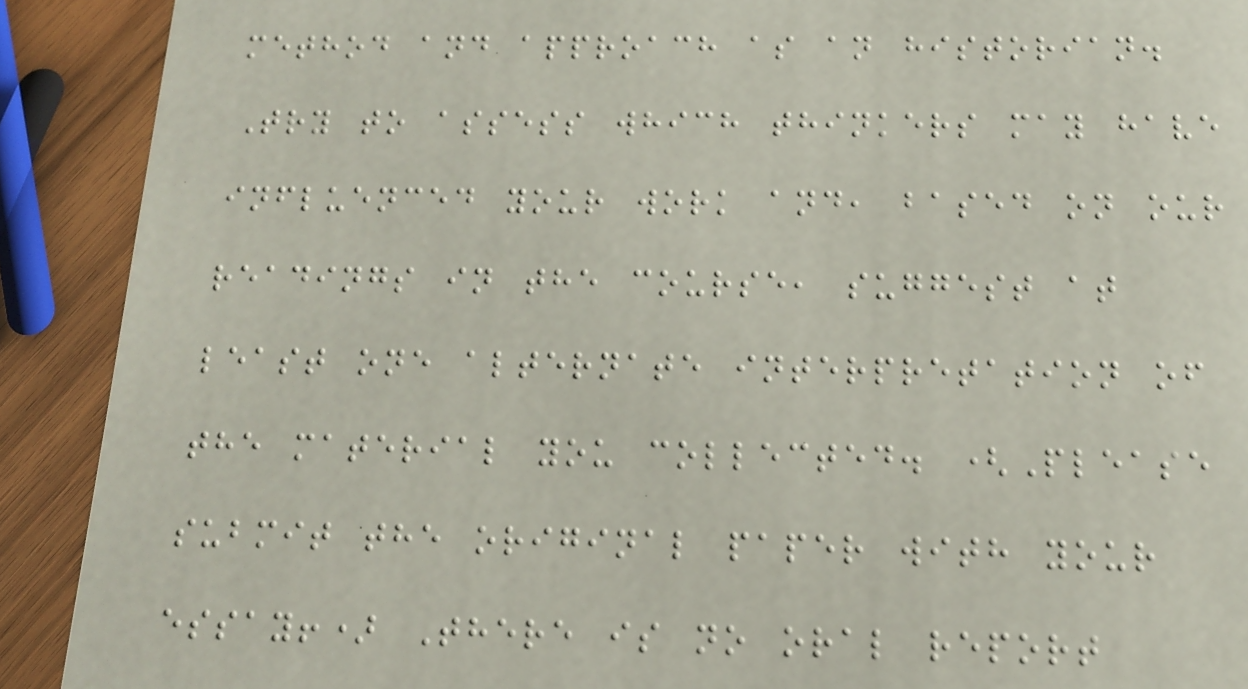method and approach as an historian.
Try to assess which thinkers may have
influenced your work and, based on our
readings in the course, suggest at
least one alternate interpretation of
the material you collected. (Please
submit the original paper with your
essay!) There is no oral report
